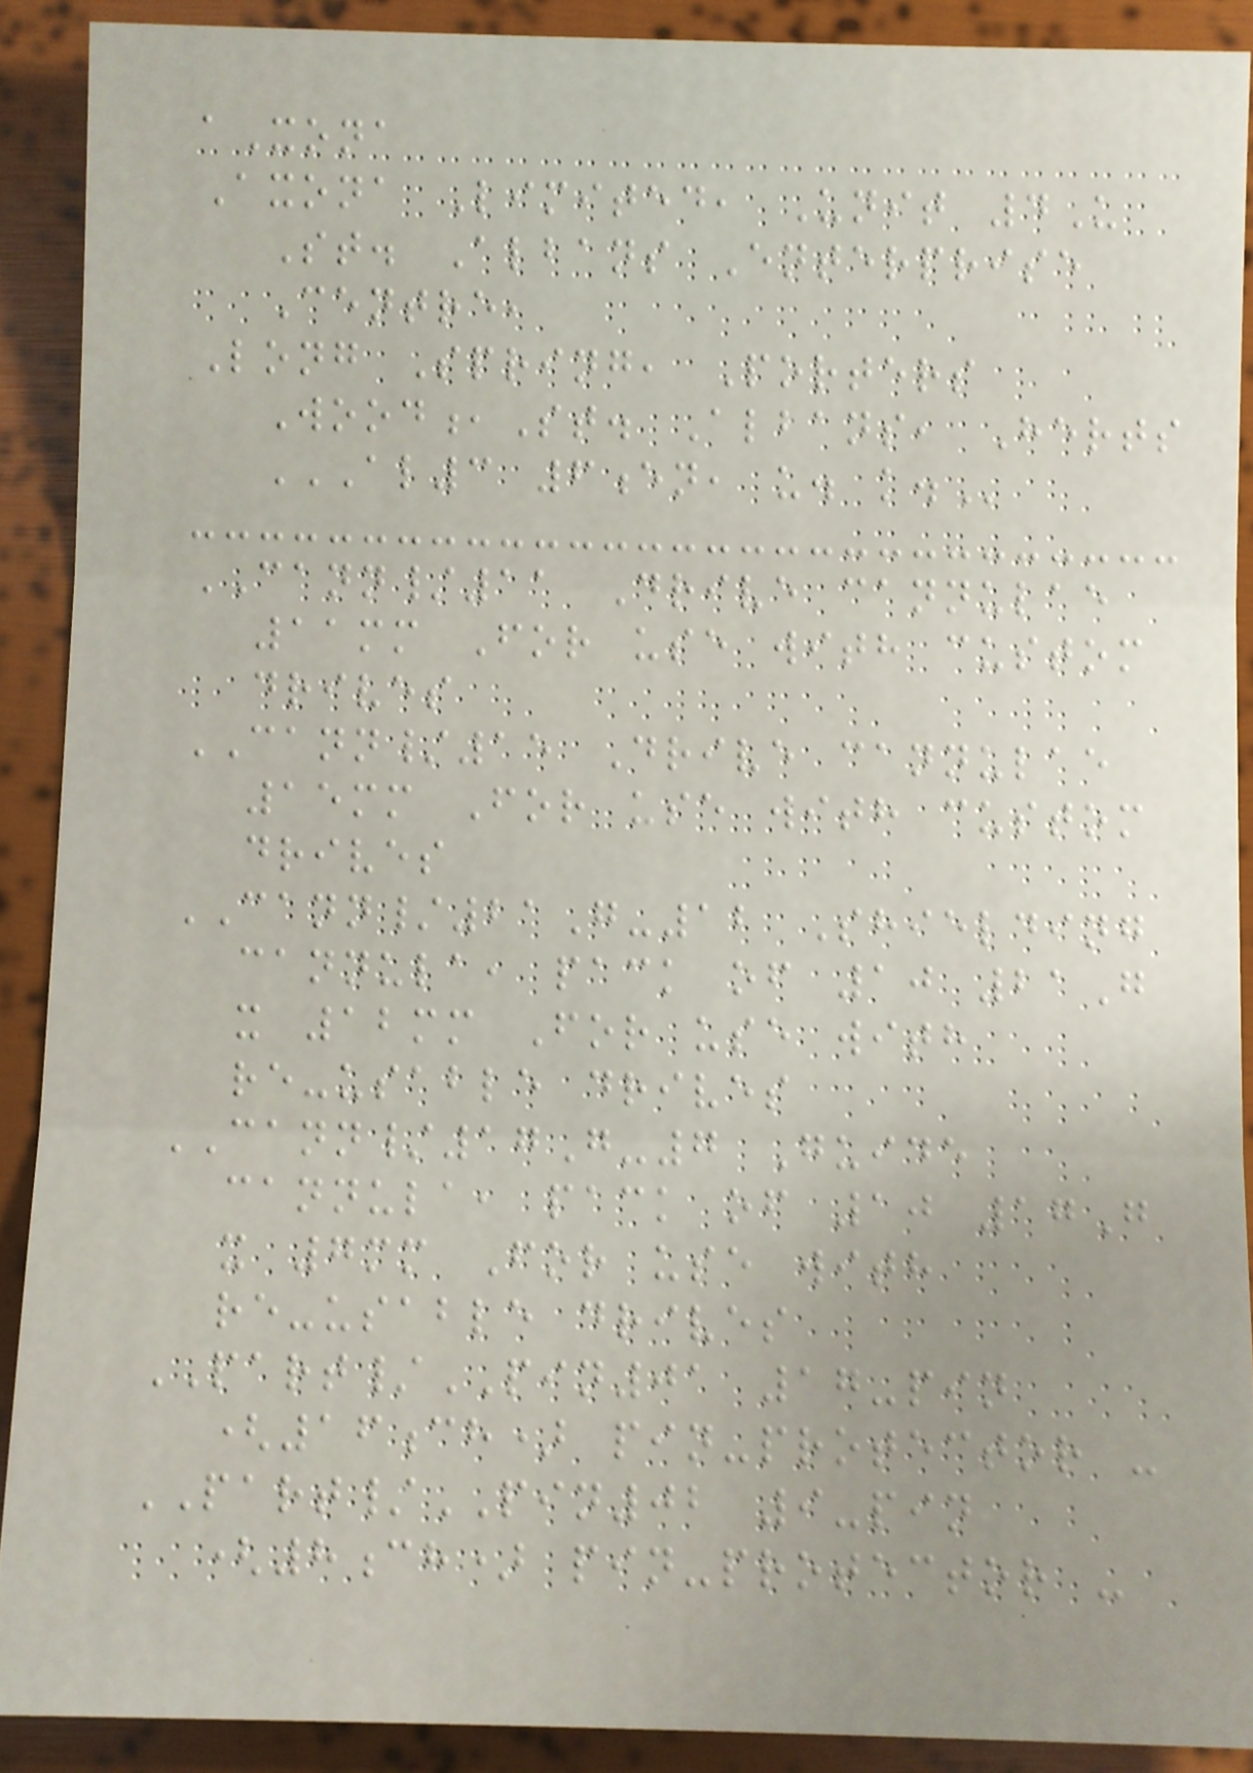aXona
Axona Limited, Unit 4U
St. Albans Enterprise
Centre,
Long Spring, Porters
Wood,St. Albans, Herts
AL3 6EN, U. K.
CANN/11 Drive cannulae
11mm For use with custom
drives
CANN/15 Drive cannulae
15mm For use with custom
drives
CANN/21G-12 Shielding
cannula, pack of 10 21G
x 12mm For use with
re-usable drives
CANN/17G-7 Guide
cannula, pack of 10 17G
x 7mm For use with
re-usable drives
PART/PIN01 17-pin
(16ch) pin-protector -
PART/PIN02 9-pin
(8ch) pin-protector -
